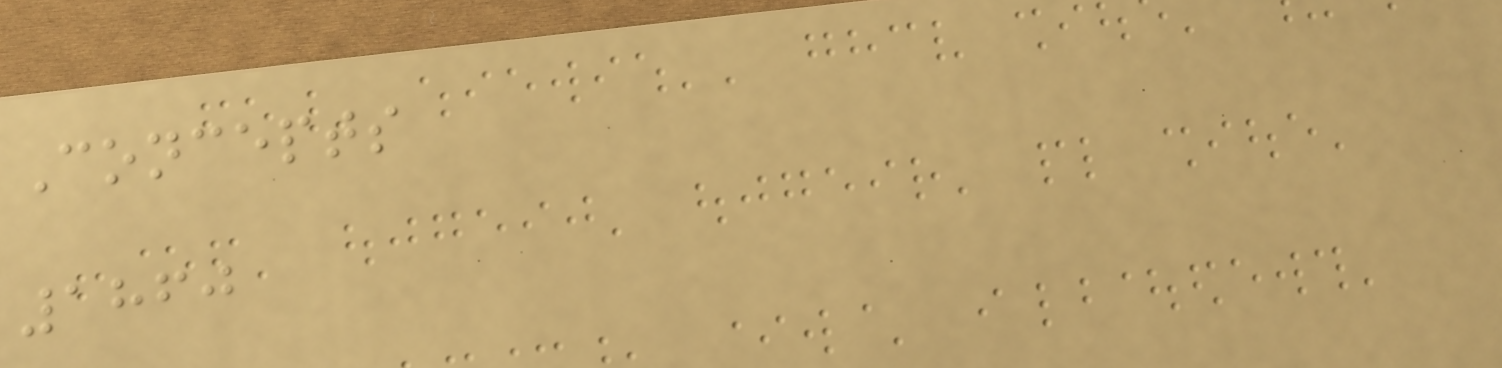Concepts
1860
